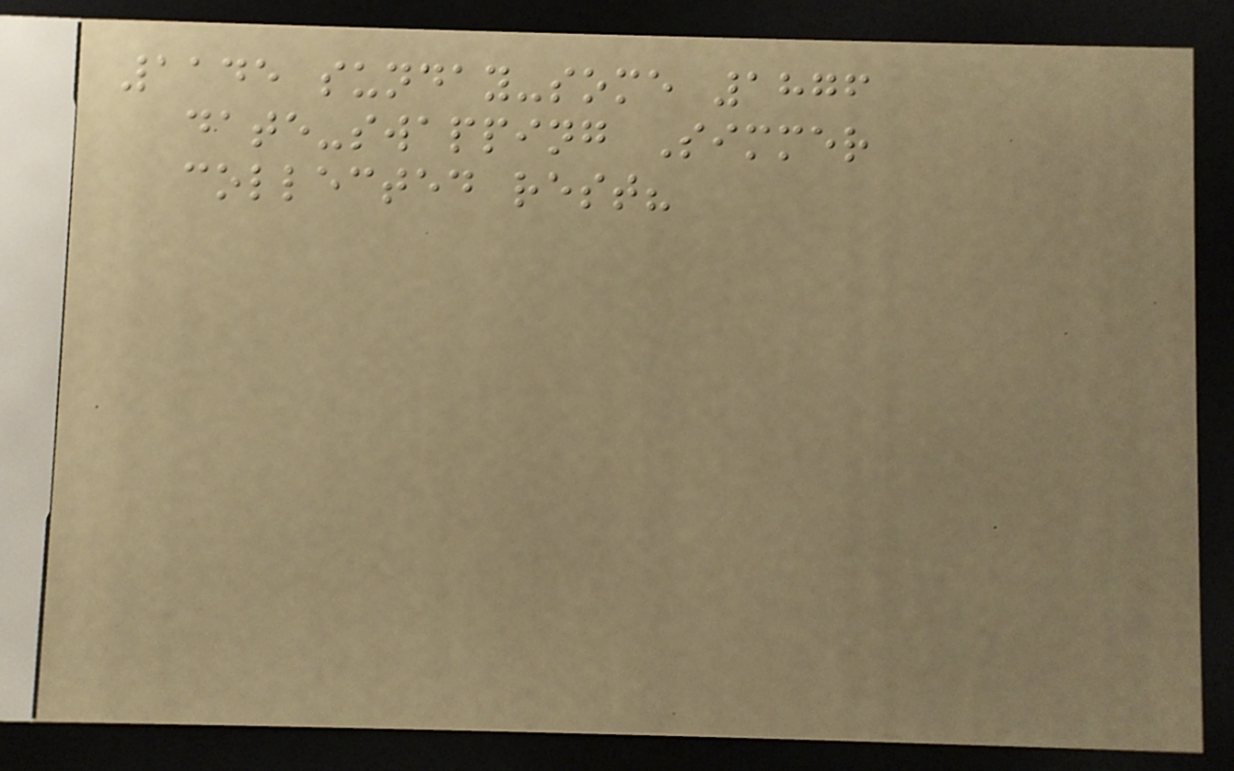1145 sunday-some 1876
date-swapping Simmer
collected rest?
